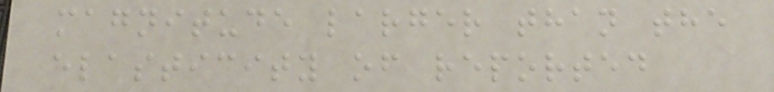magnitude larger than the
elasticity of reported
